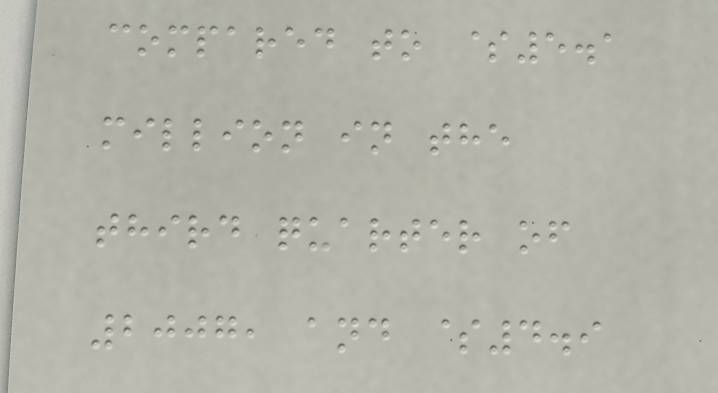compared to $5.1
million in the
third quarter of
2007, and $4.9
